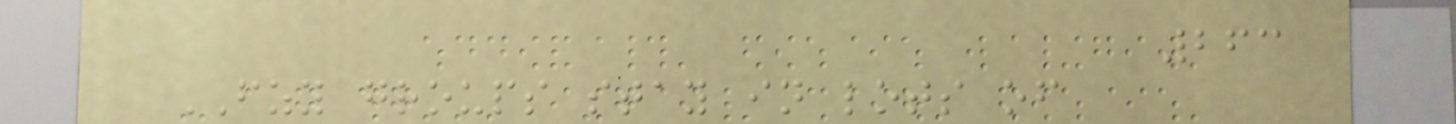263
FZY groups stay in lots of
